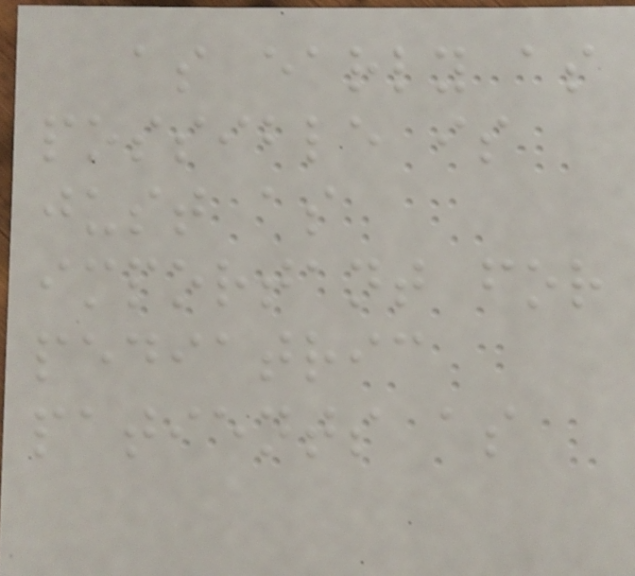as early as
possible is
just as
important for
pediatric
patients as
